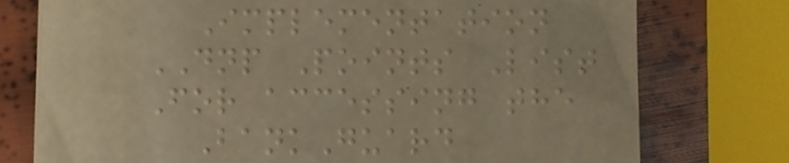Implementation
DNP Points List
For accessing the
BankGuard
